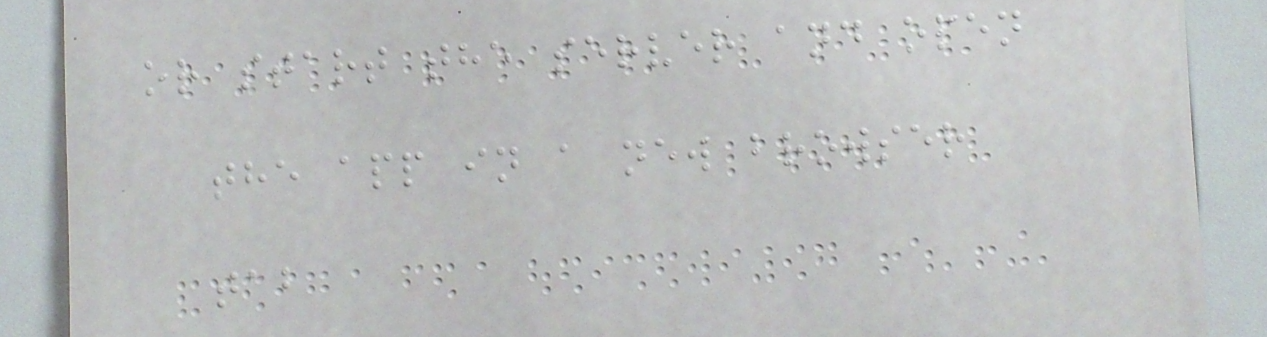or start the server and open
the app in a new browser
tab
